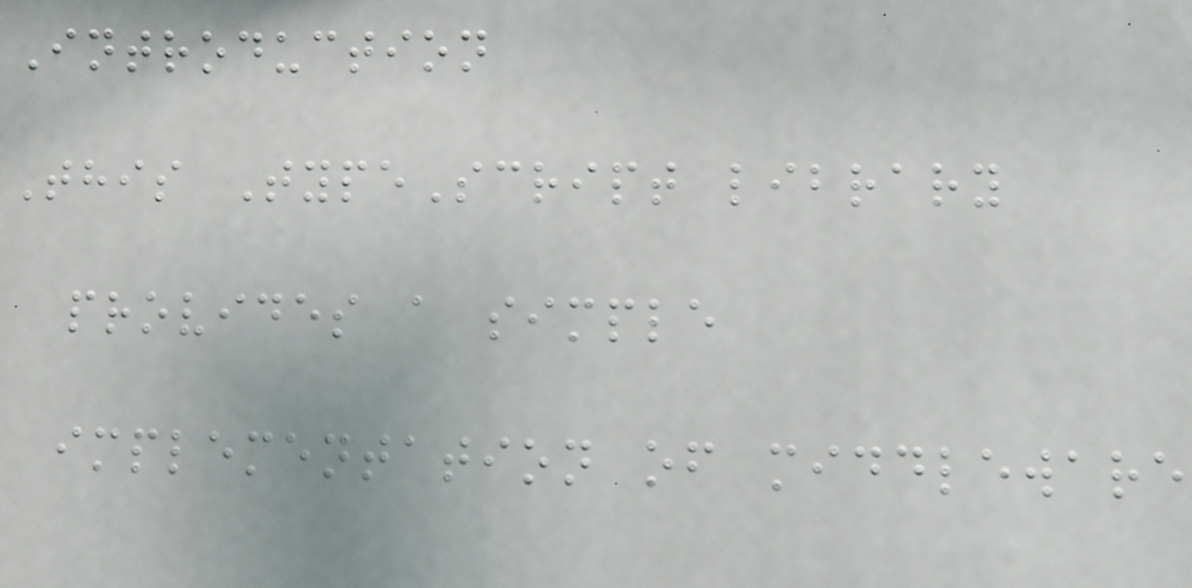Introduction
This TypeScript library
provides a simple
implementation of middleware
